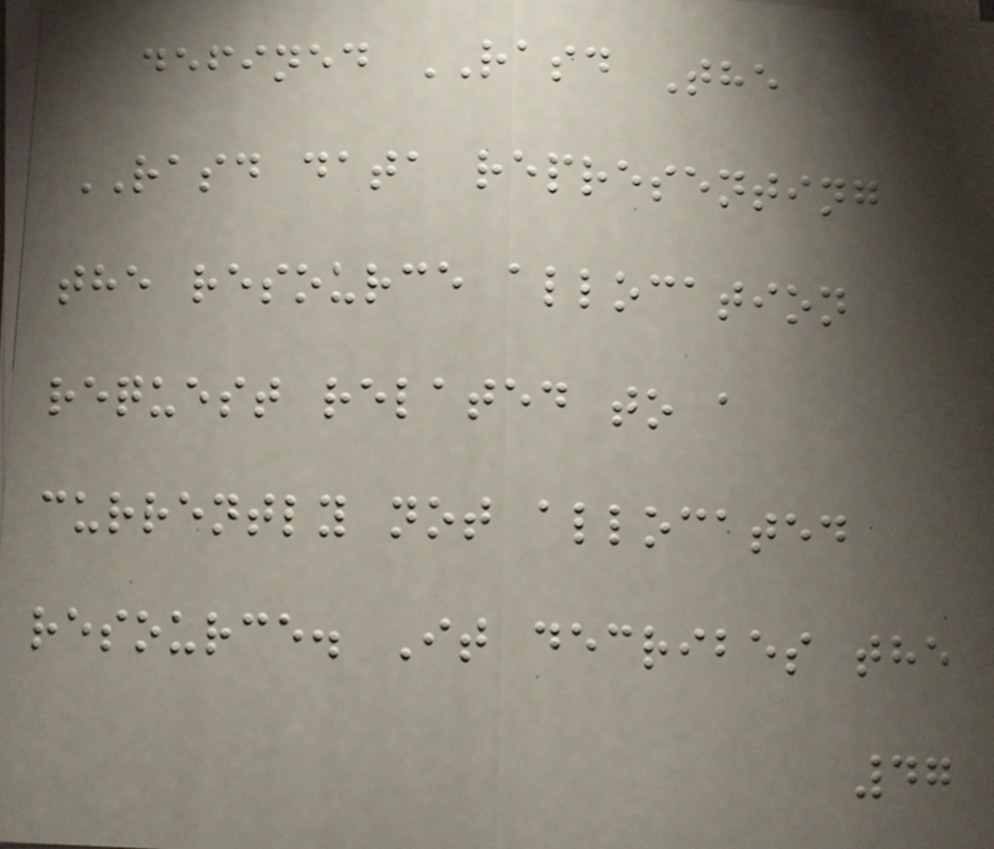defined RASD The
RASD data representing
the resource allocation
request related to a
currently not allocated
resource. It decribes the
47
